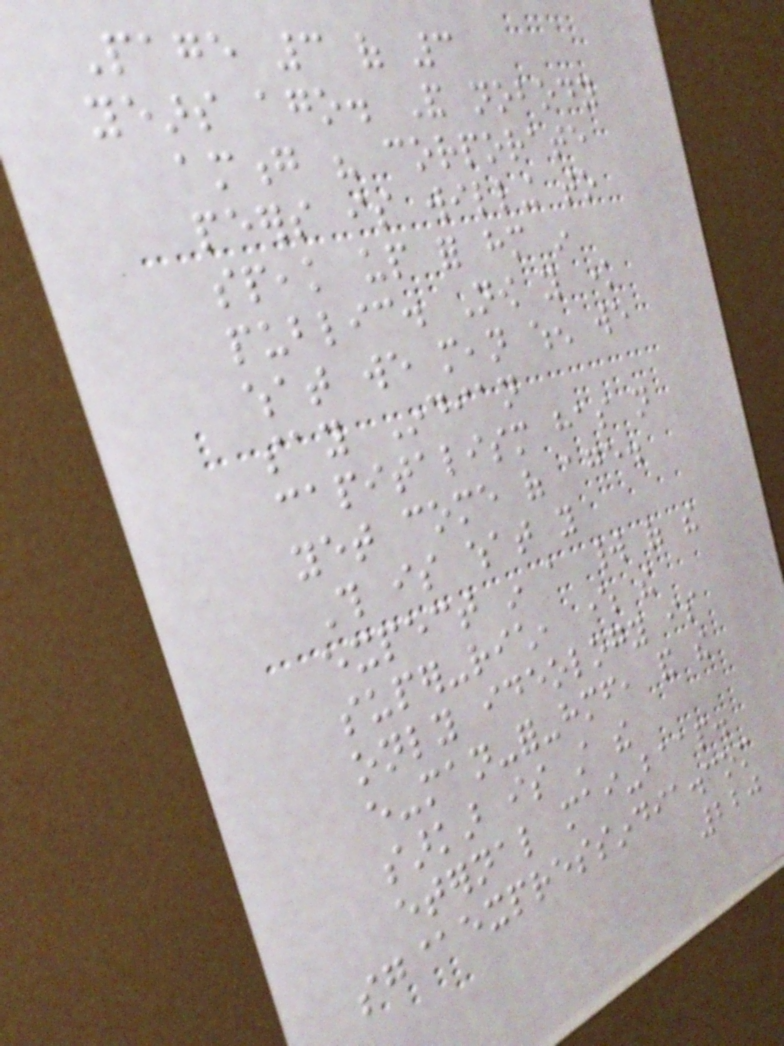Page 3 of 3
years ago. And nobody
among his corporate
peers is willing to
speak up for him in
public. Now you know
what we mean when we
say Indian
capitalism has not
yet come of age.
This is what you
expect in a world of the
super-rich, where the
only ideology is
every-man-for-himself, and the
sarkar is still the
eternal mai-baap.
sg@expressindia.com
220
